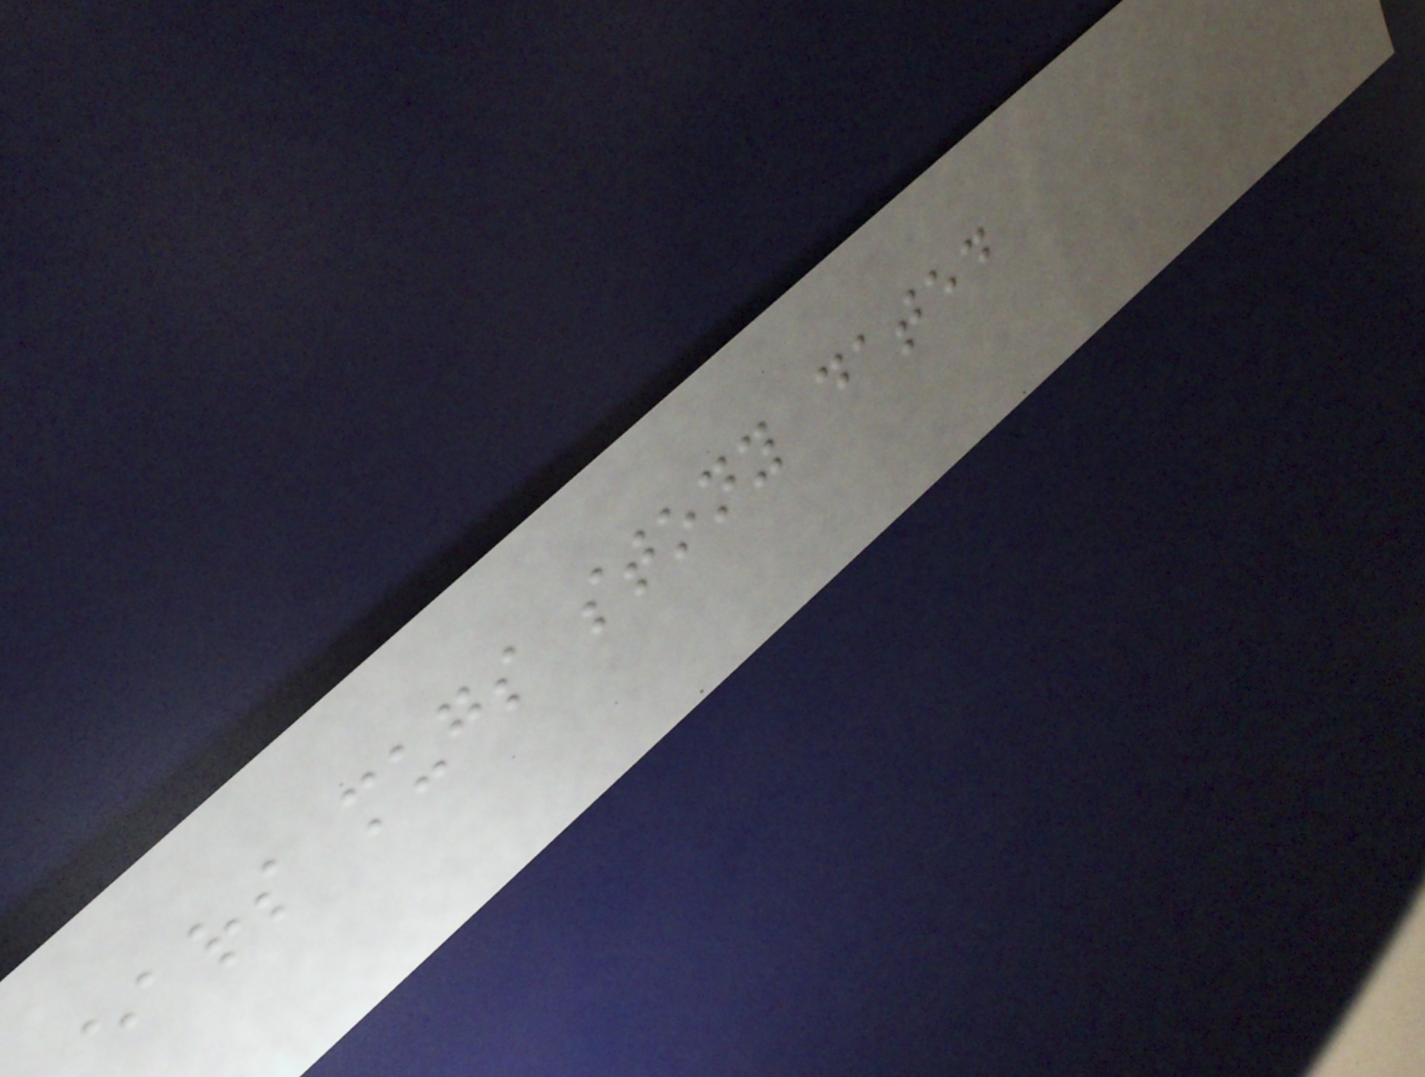ears mugs stony dated
